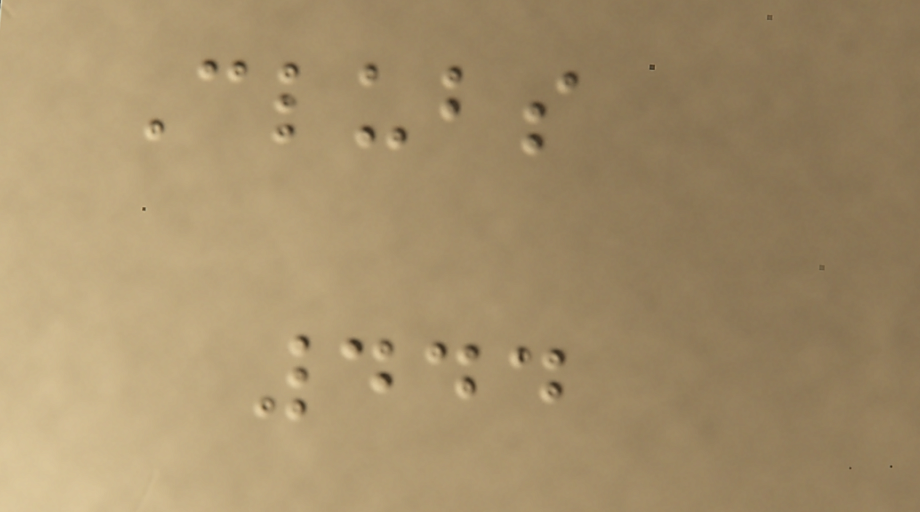Clubs
444
